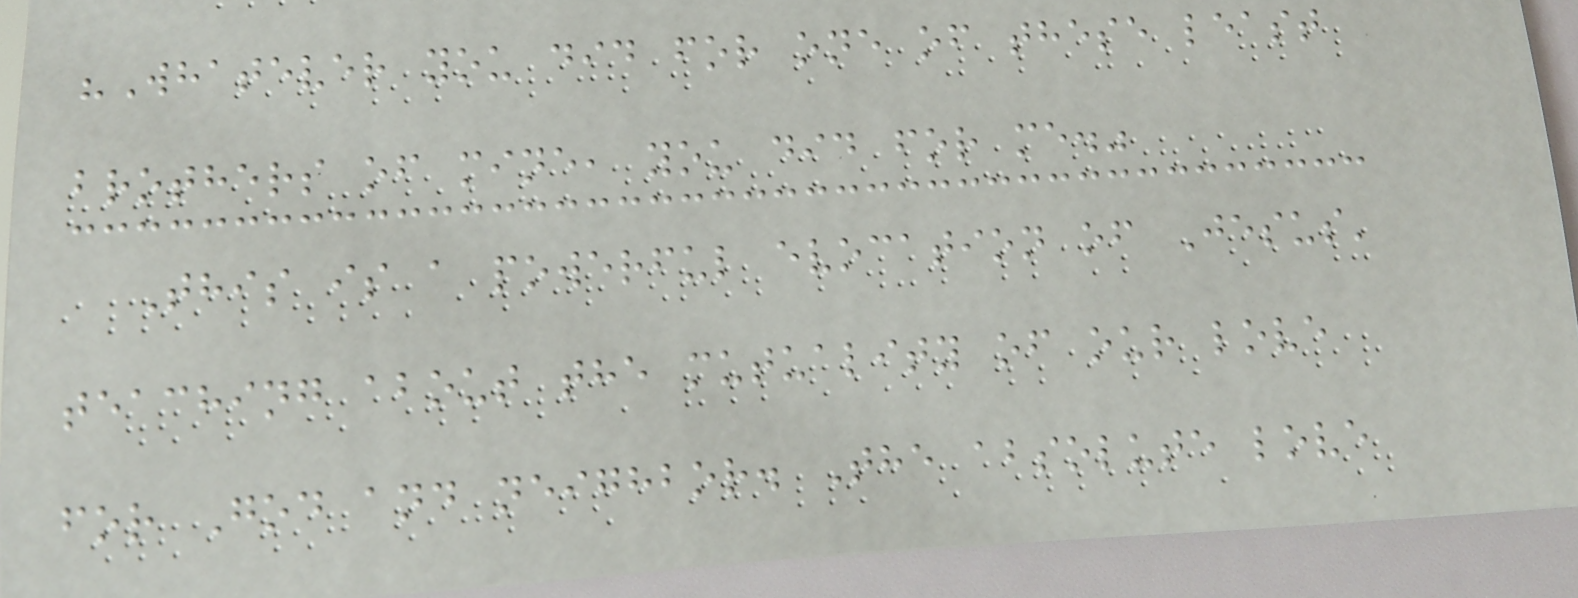"Whatever you did for one of these least
brothers of mine, you did for me."
This is a powerful evocation of Jesus'
teaching about the mutuality of our love
for God and neighbor. The absolute love
